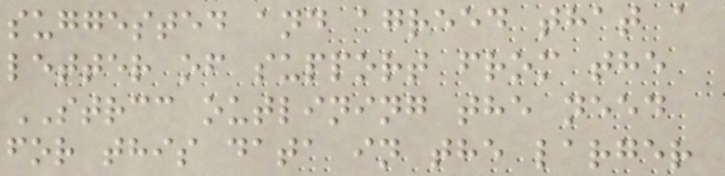suggested and agreed that a
letter of support from the
STRCC outlining the need
for this data in the larger
